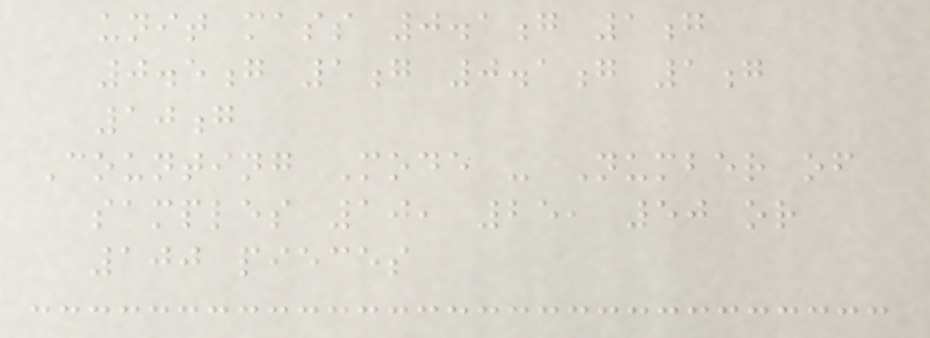unit mass 0.1g 1g
0.5g 1g 0.1g 1g
10g
Counting Mode - Number of
samples 10, 25, 50 or
100 pieces
